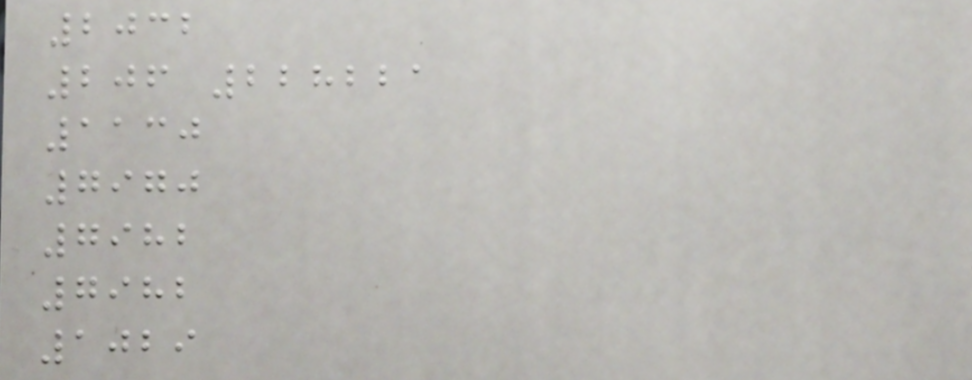2032
206 228221
1130
7970
7982
7982
1029
